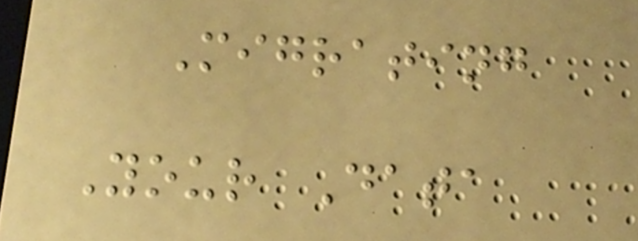Migrating
Your Data
